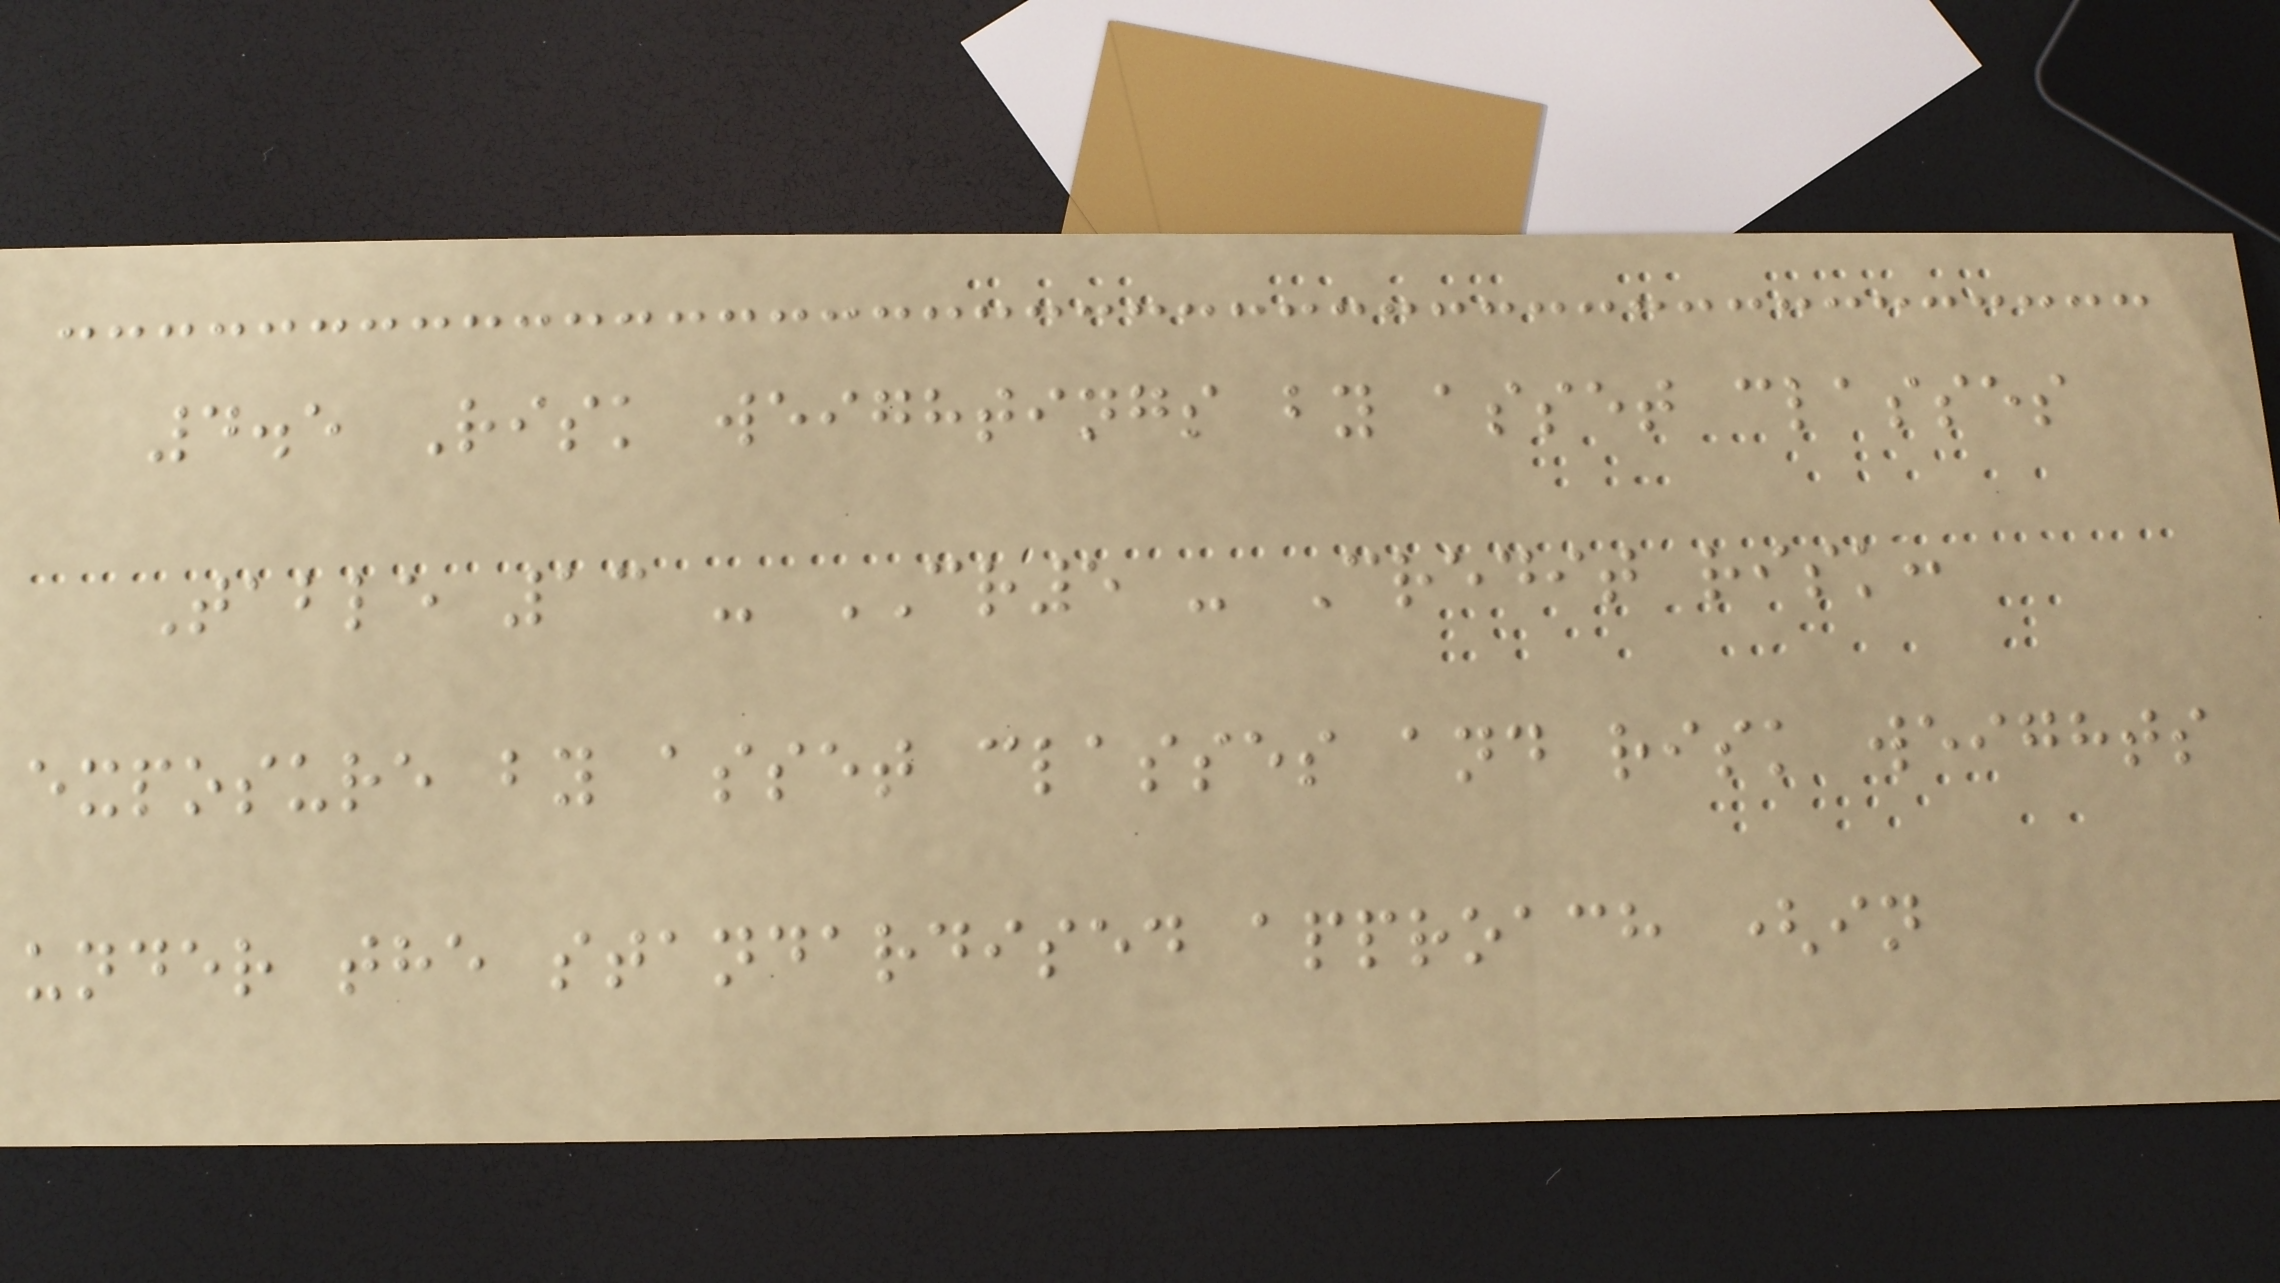4.5 Risk weightings by asset classes
Table 13 - CR5 - Credit risk:
exposure by asset classes and risk weights
under the standardised approach (in
